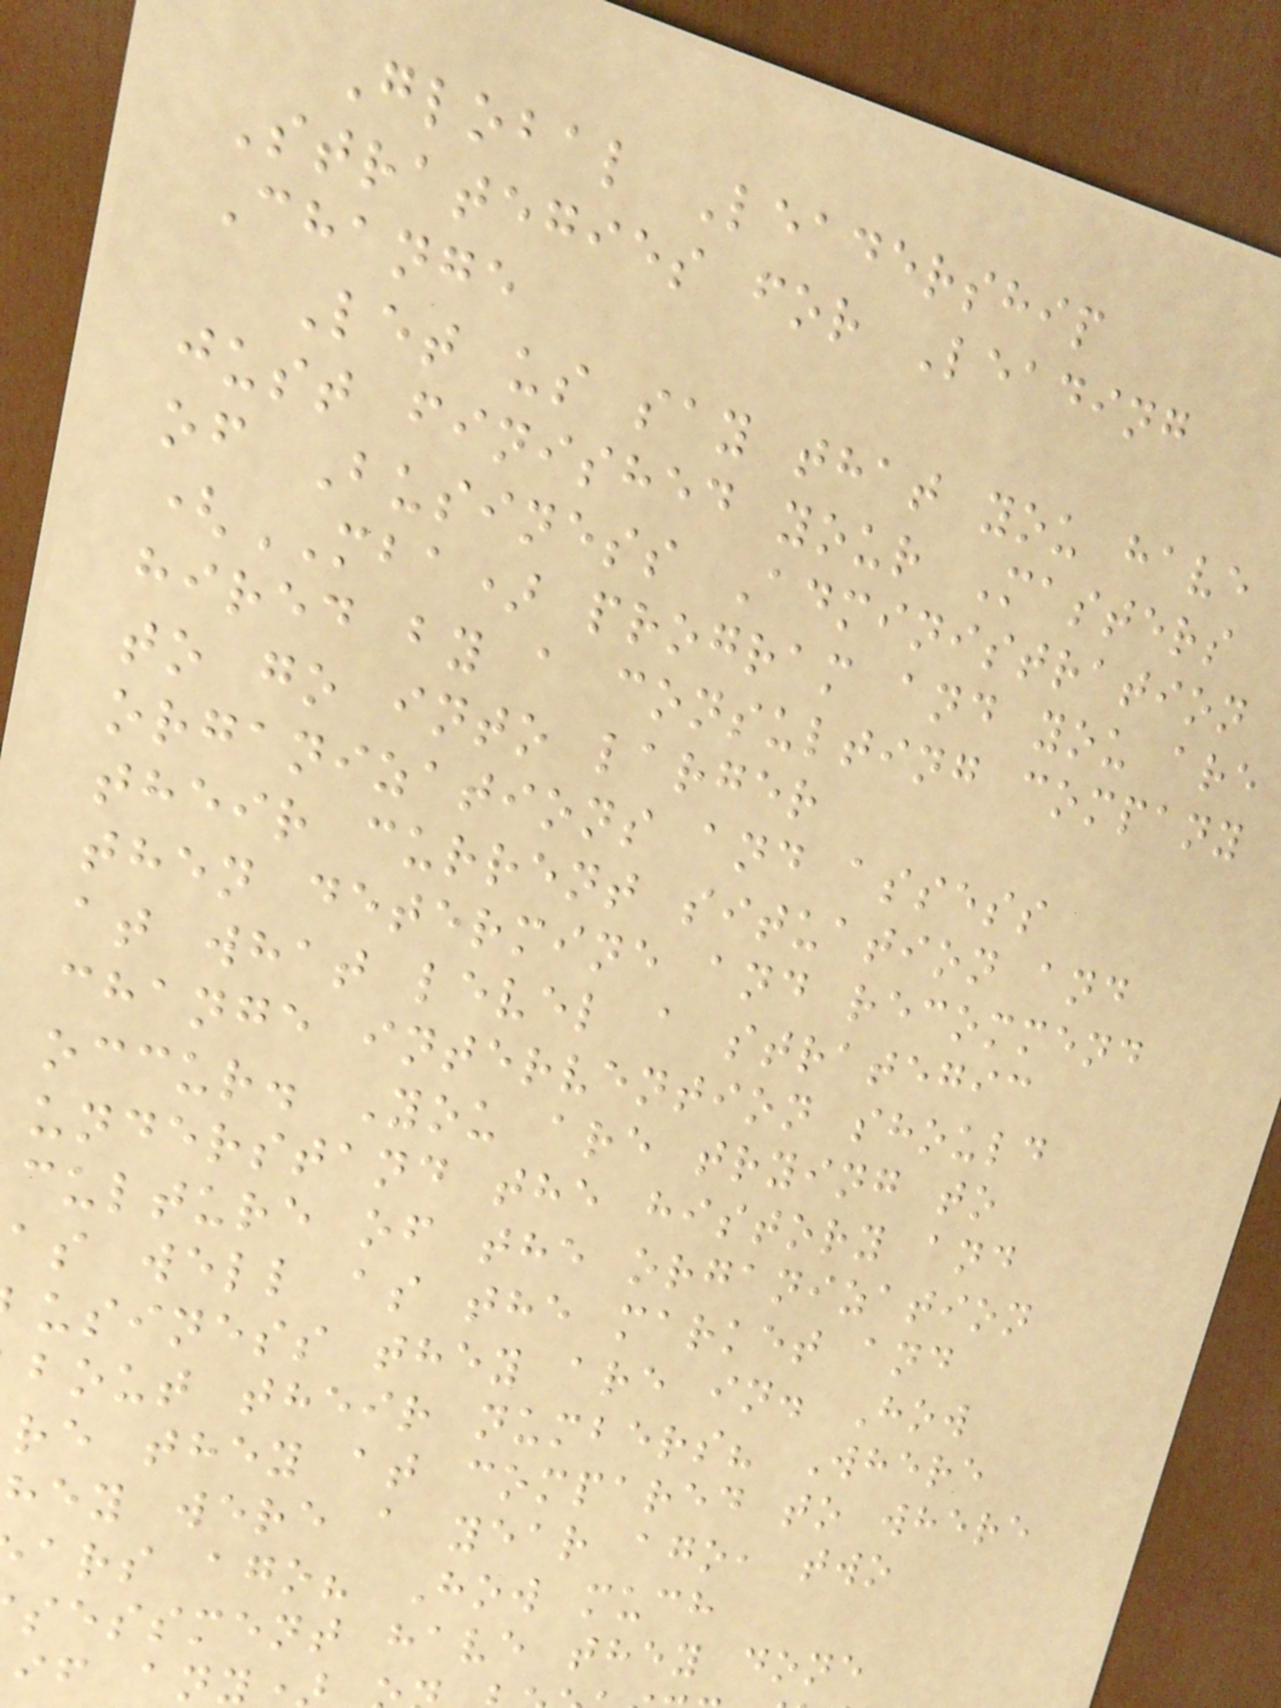Global Leadership
Strategies for Leading
Change
Let us say that you have
just finished your Masters
of Business Administration
(MBA) program and you are
hired by a consulting company
to go into larger
organizations and assess
their current situation and
then determine and recommend
at what level a strategic
change intervention should
occur. You are trying to
understand the history and
culture of the organization
as well as the market and
usiness they are in. How
bout their numbers? Where
re they at compared to where
hey were a year ago, two
ars ago? How much
sessment have they done
